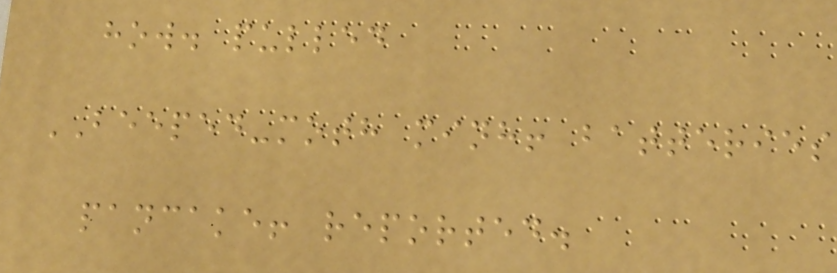how. pulled
BEEPED-moth minh! batteries
pancake! reported.
